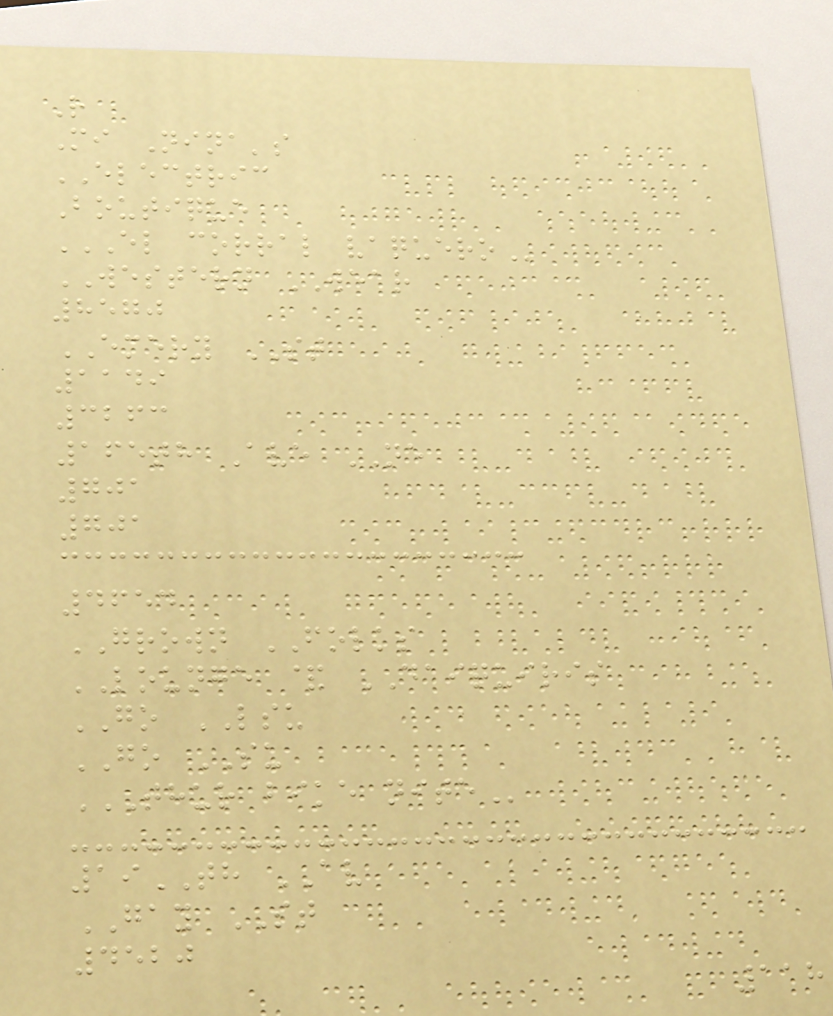R
Mi Nina's
ELECTRIC
Boutique
EL CORRAL VAQUERO
WESTERN WEAR
8570
EMERY ST
1149
3263
165th Ave NE
701
701
4654
GROWN FOLKS
LOUNGE & DAIQUIRIS
GO LSU
GO SU
THUR BIKE NITE
19TH AV
GAY ST
4520
118
